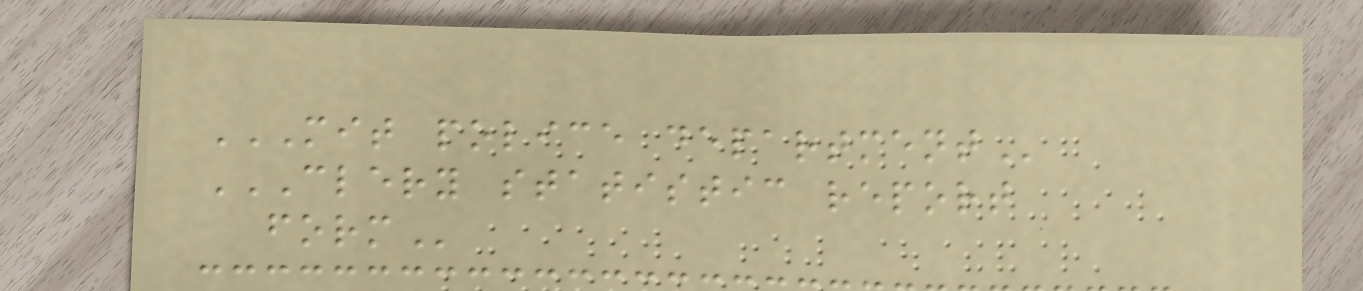MIT POLICE DEPARTMENT
CLERY STATISTIC REPORT
FORM
